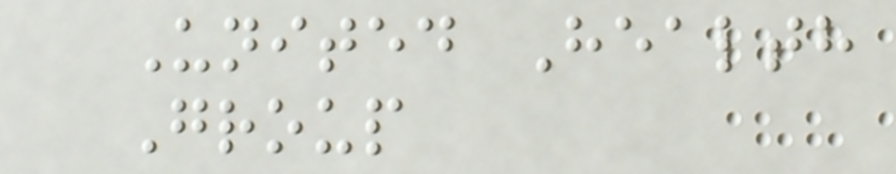United Health
Group
